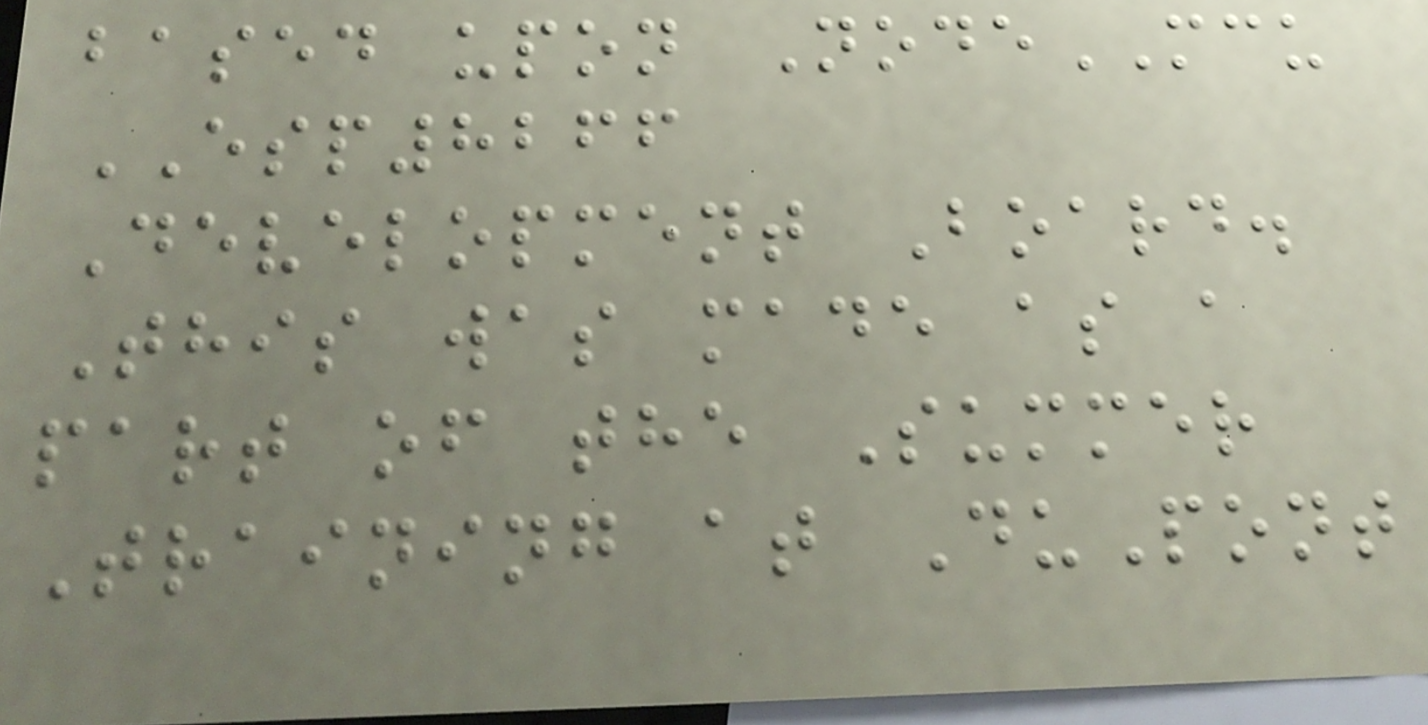based upon NodeMCU
ESP8266
Development Board.
This was made as a
part of the Summer
Training at DuPont
